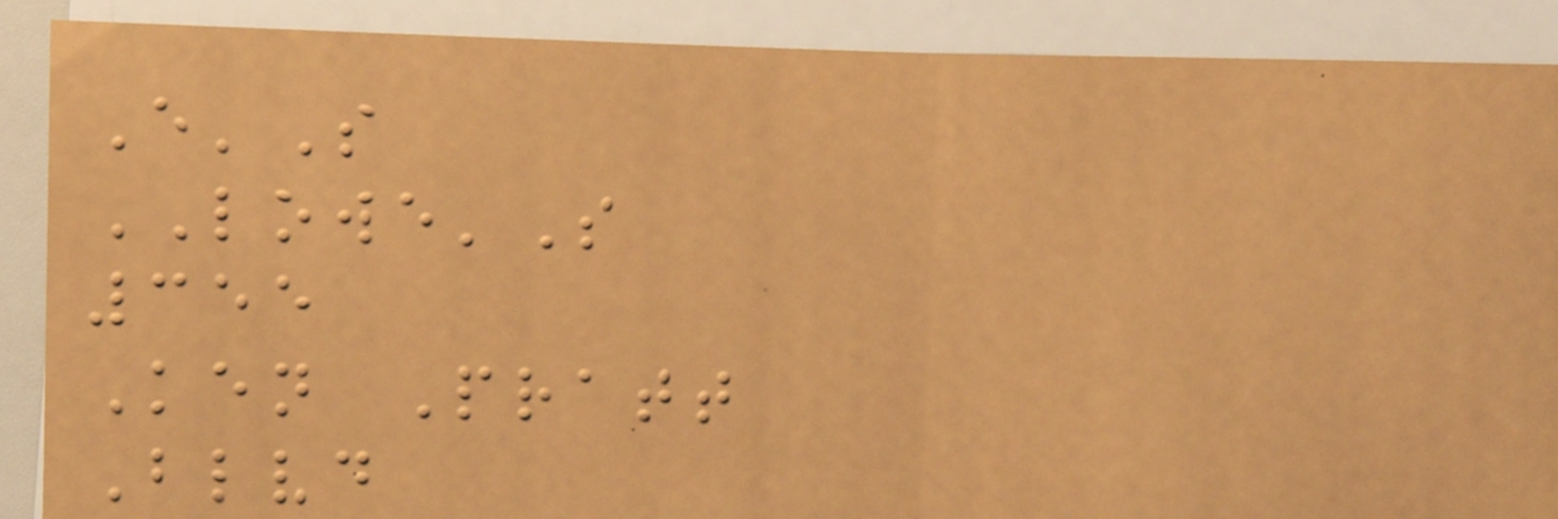E'S
LOWE'S
355
Ken Pratt
Blvd
